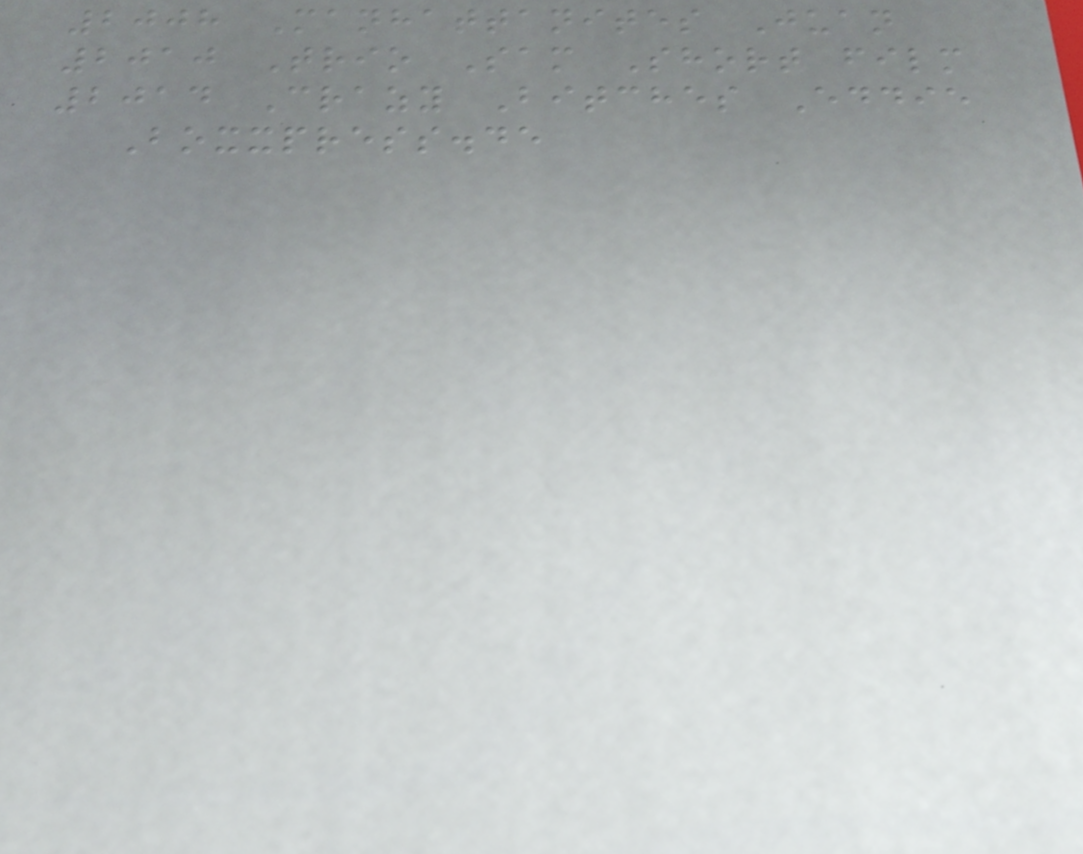2008 Manhattanites Juan
2010 Trio Sam Short film
2014 Crazy Bitches Eddie
Boxxpress.de
